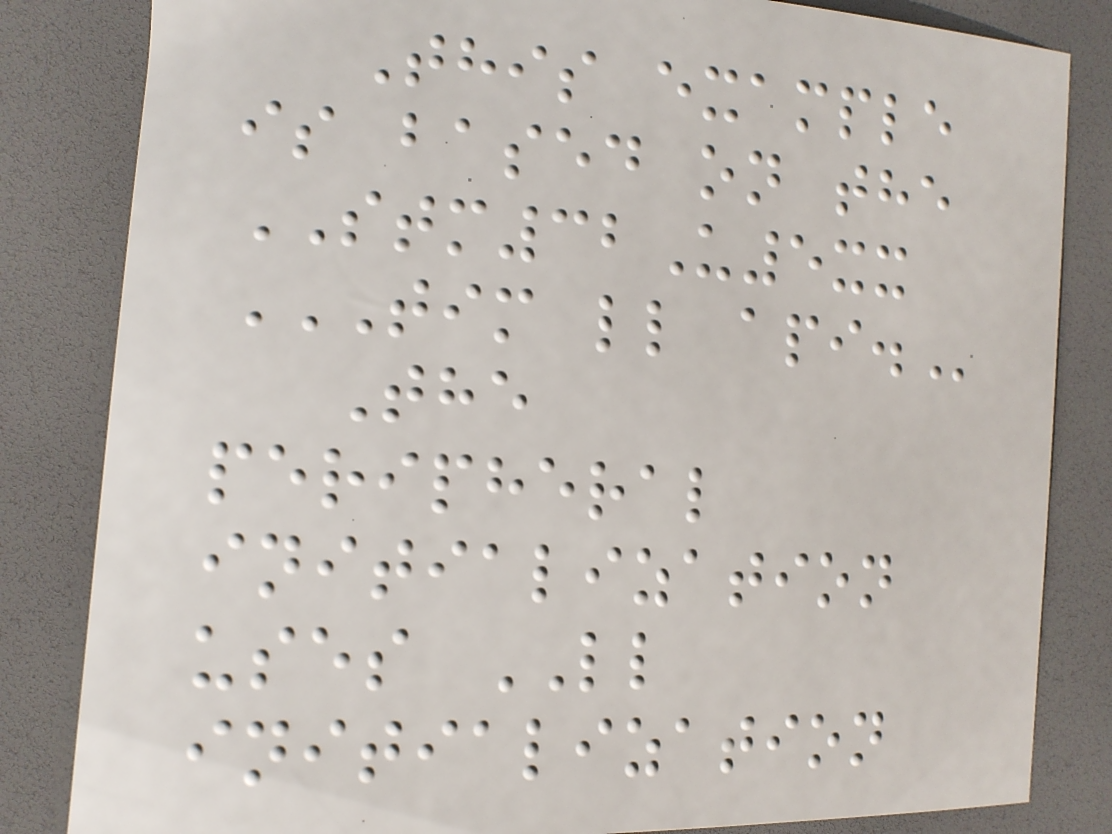This example
is based on the
STM32U5xx
TIM LL API.
The
peripheral
initialization
uses LL
initialization
